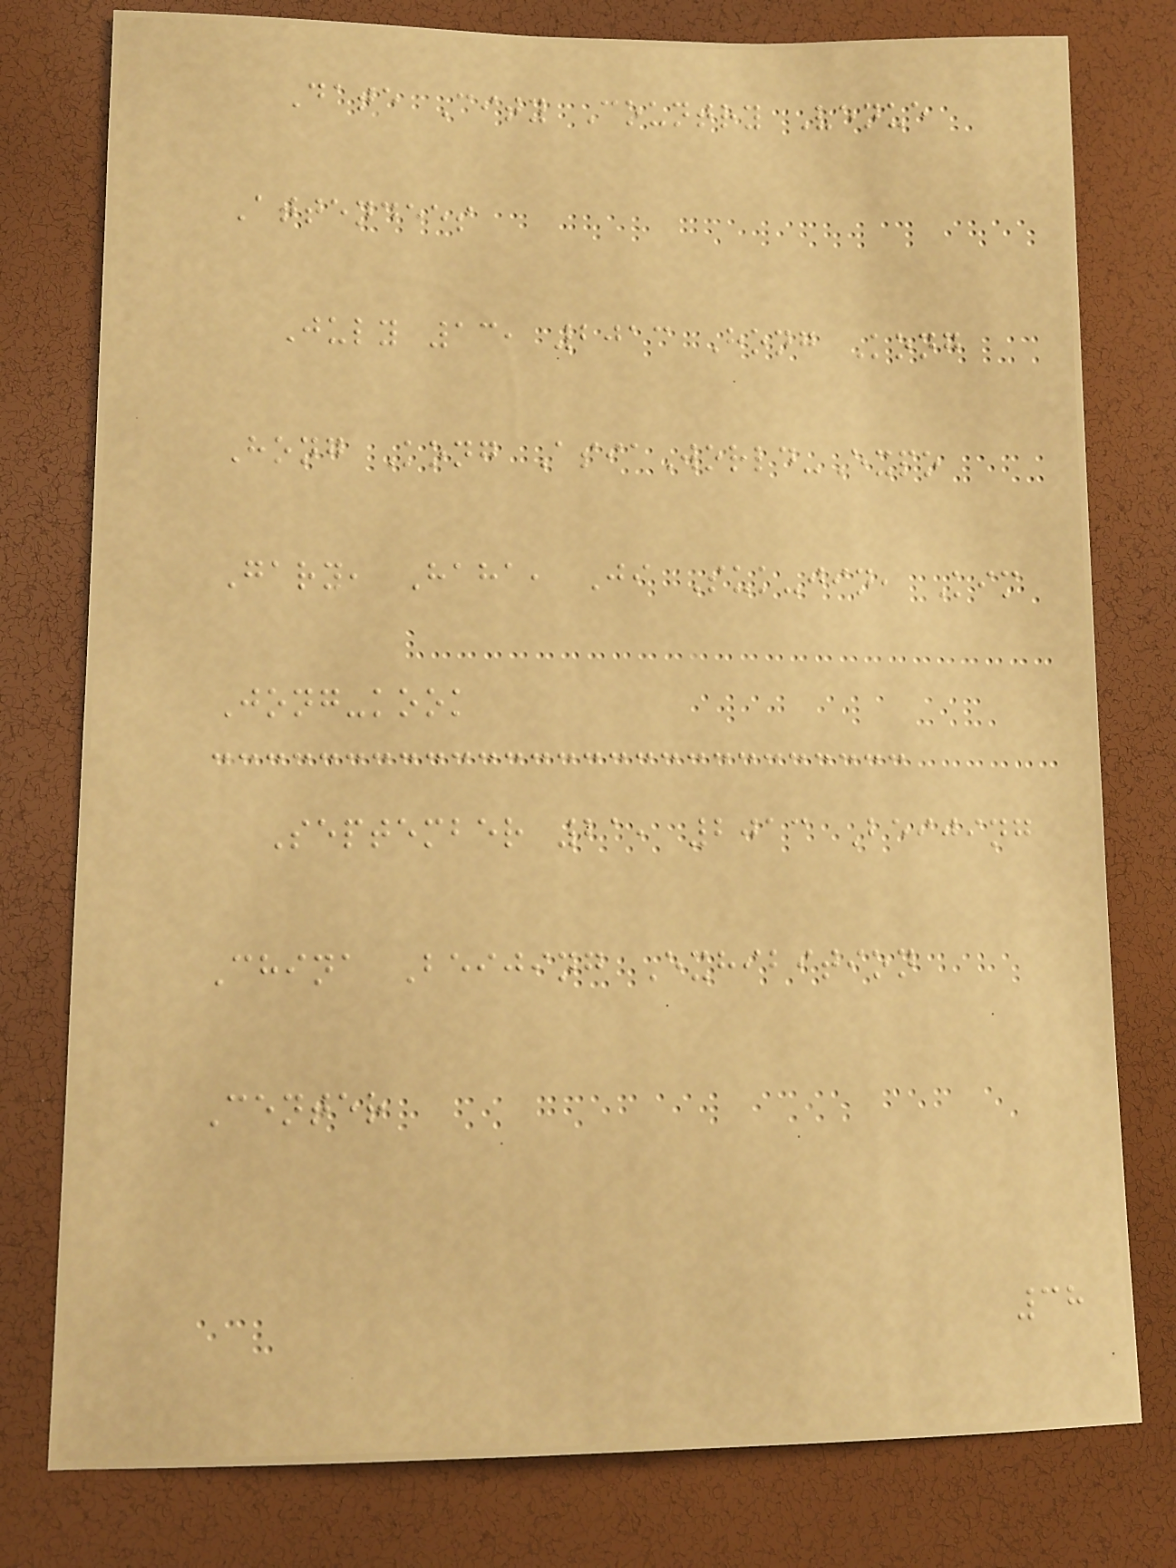Date City Country Venue
Attendees
July 13, 2013 Hong Kong
Hong Kong AsiaWorld-Expo
Gary, Haha, Ji Suk-jin, Kim
Jong-kook
September 21, 2013 Beijing
China Beijing Exhibition
Center
38
